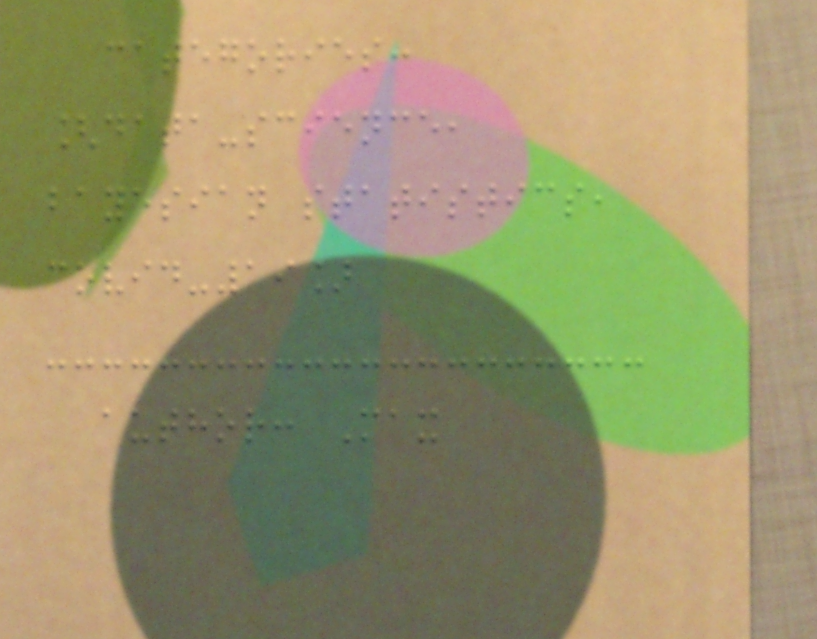categories:
[data-science,
bayesian statistics,
covid-19]
author: Max
